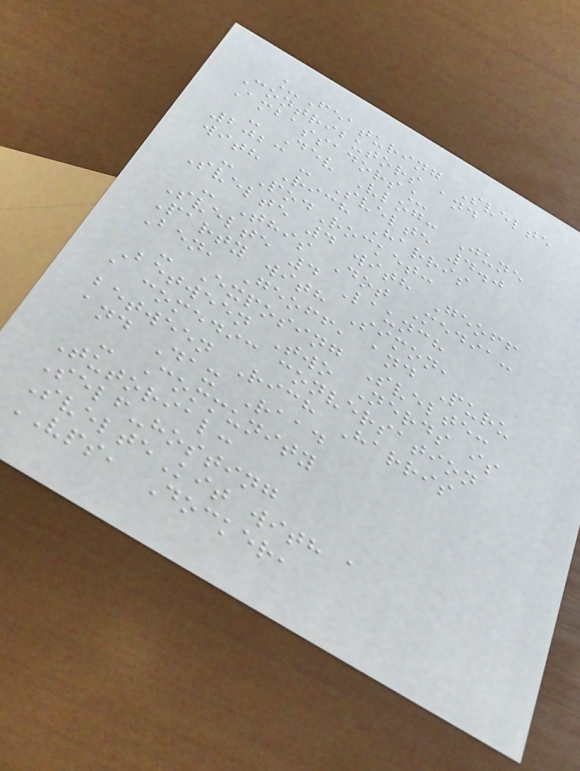_Featuring Svelte
Contributors and
Ambassadors_
- Dev Vlog: June
2023 - Svelte 4.0
with Rich Harris
- PodRocket:
Svelte 4 with Geoff
- This Dot Media:
Svelte 4 Launch
Party with Simon,
Ben, Geoff, and Puru
- Exposing Svelte:
Between Two Nerds is
a comedic conversation
between Rich Harris
and Dax Raad
- Community
Tutorial:
Self-hosting
SvelteKit with a
VPS, Docker,
